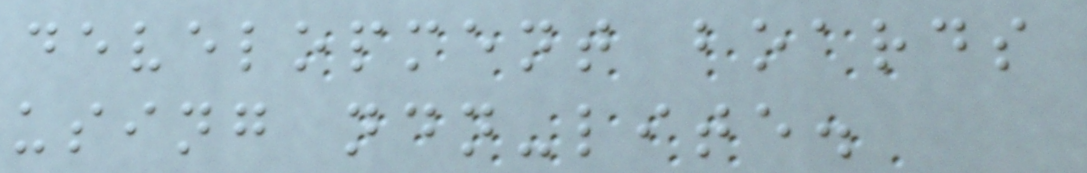development boards
using ndn-lite.
